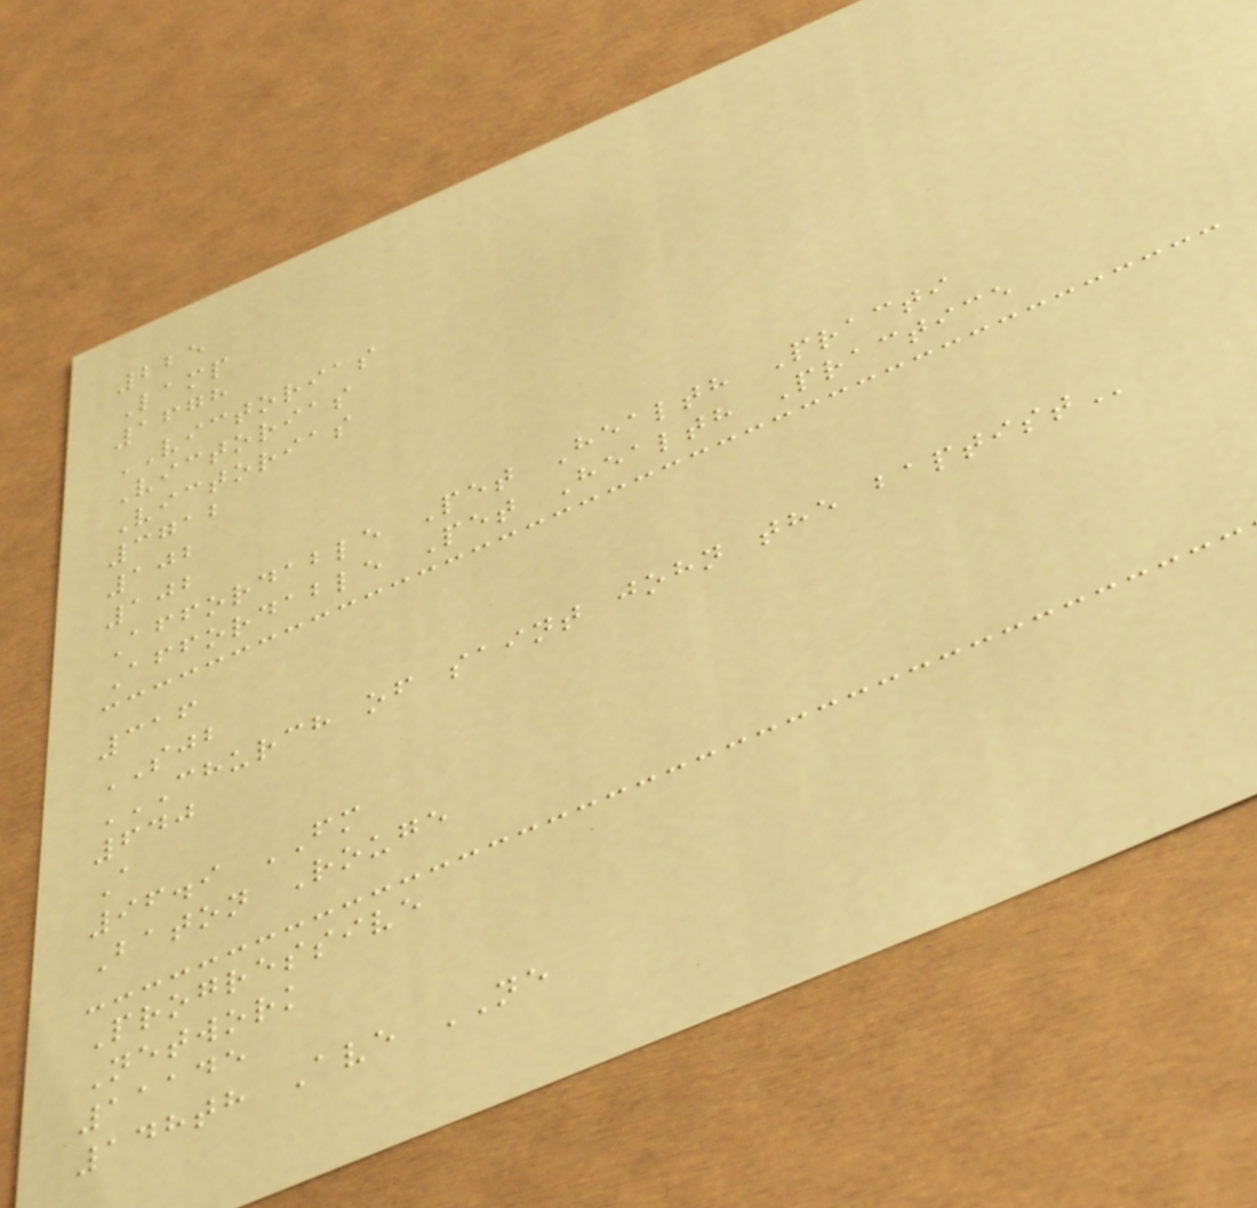225
Lamp
1678
VICTORIAS
Victorias
Victorias
3712
102
102
Affordable Pet Health Practi
Affordable Pet Health Practice
316
SJB
CHURCH OF SAINT JOHN THE BAPTIST
640
A
96.9 FM
Baton Rouge
Progressive
Network
11145
148th Ave NE
